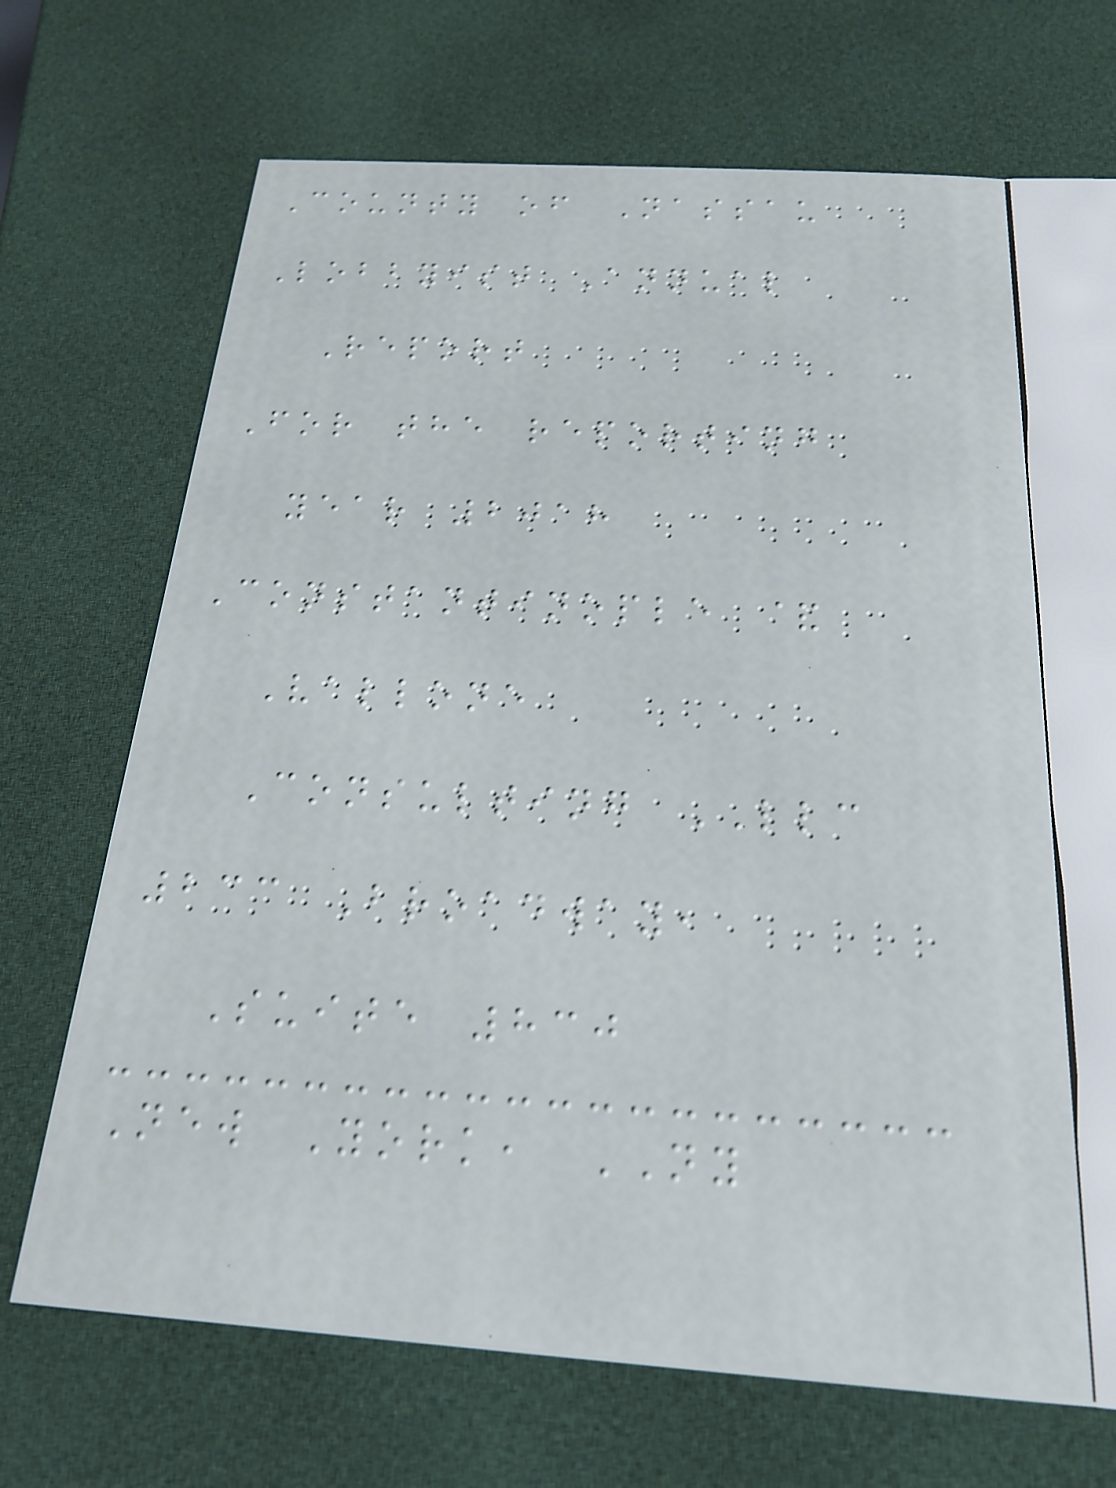County of Nassau
Lobbyist Annual
Report
For the reporting
year 2018
Constantinople &
Vallone
Consulting LLC
233 Broadway,
Suite 830
New York, NY
